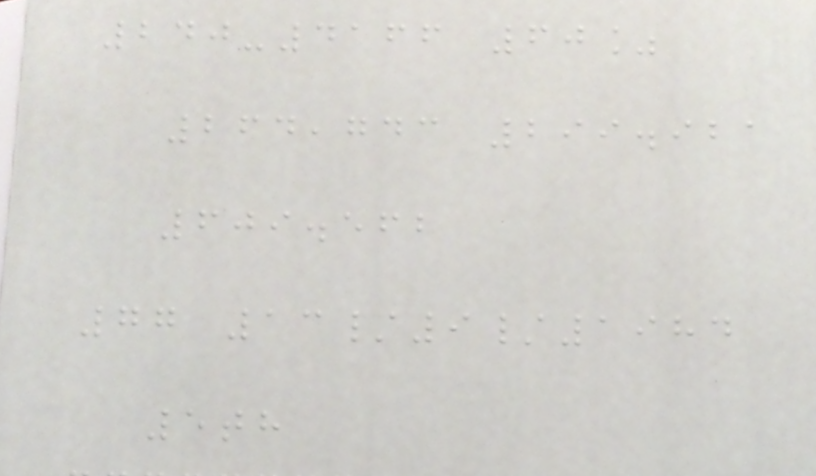240-4166 60%
264,743 299.921
609.562
77 13/9/1984
5th
